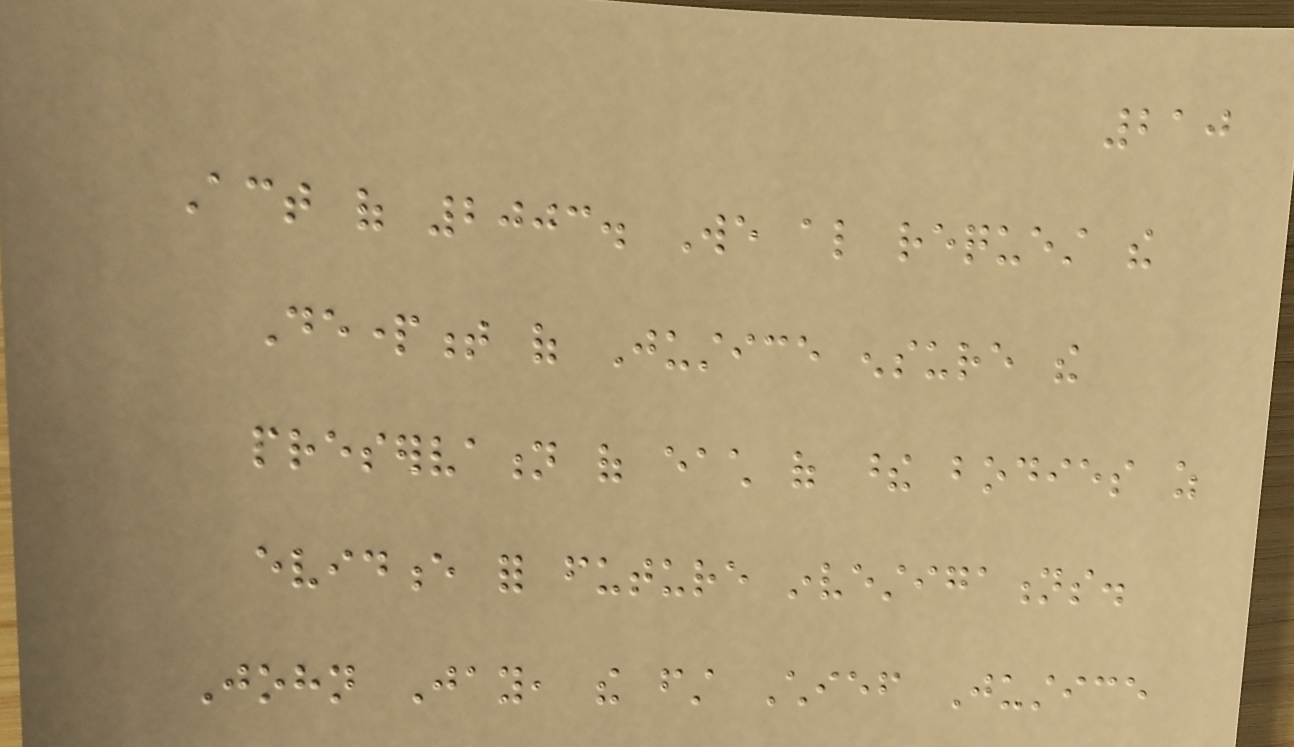210
Act of 2003. We also request the
Department of Justice ensure the
preservation of each of these bodies as
evidence for future investigations.
John Jay, the first Chief Justice
